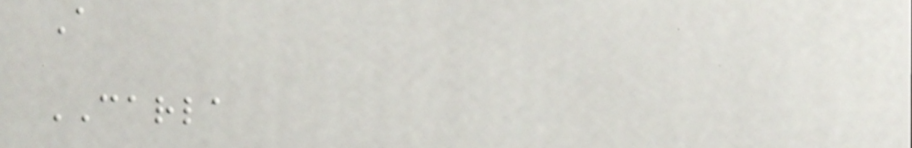A
CARLA
